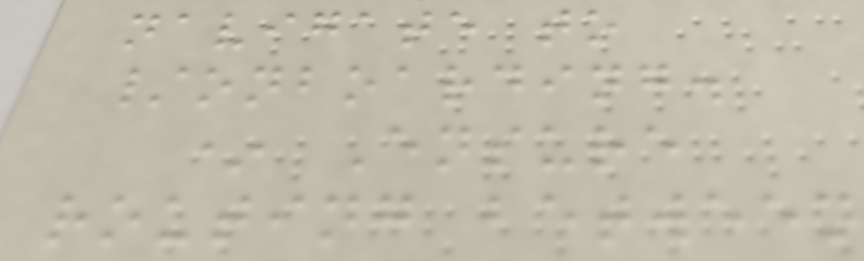navigate to
/onboarding.
* Ensure
routing between
